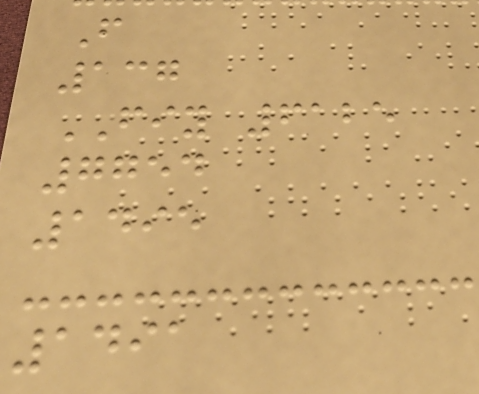F
137
FIY 6125
7754
1495
1491
